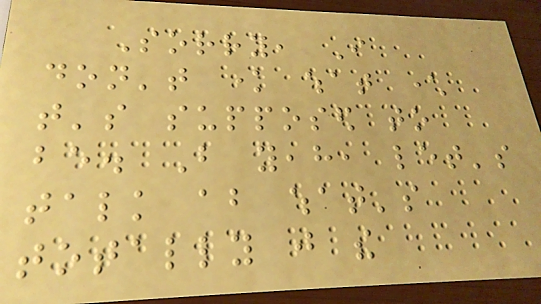Sorry, I
don't know what character
that's supposed to
be. But yeah, let's
talk about what's
totally just the
